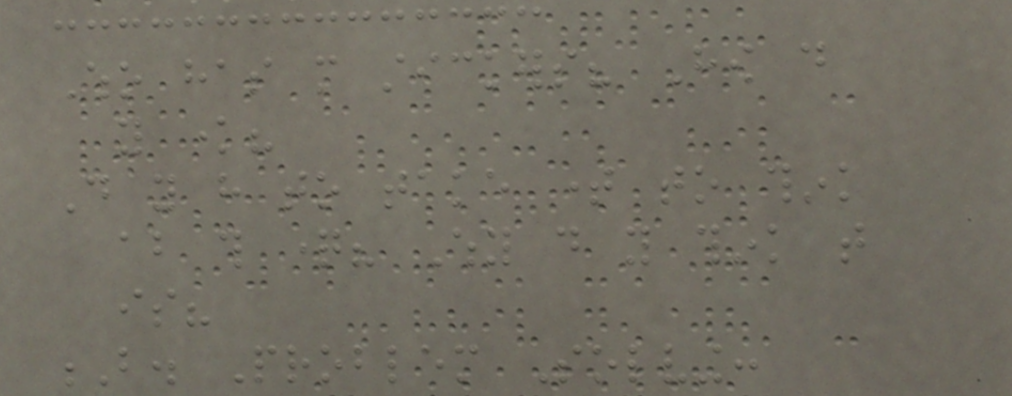Who has more stickers? How do
you know?
Do you have to take time to think
about this question? Why do you think that
is?
B. Problem Solving:
